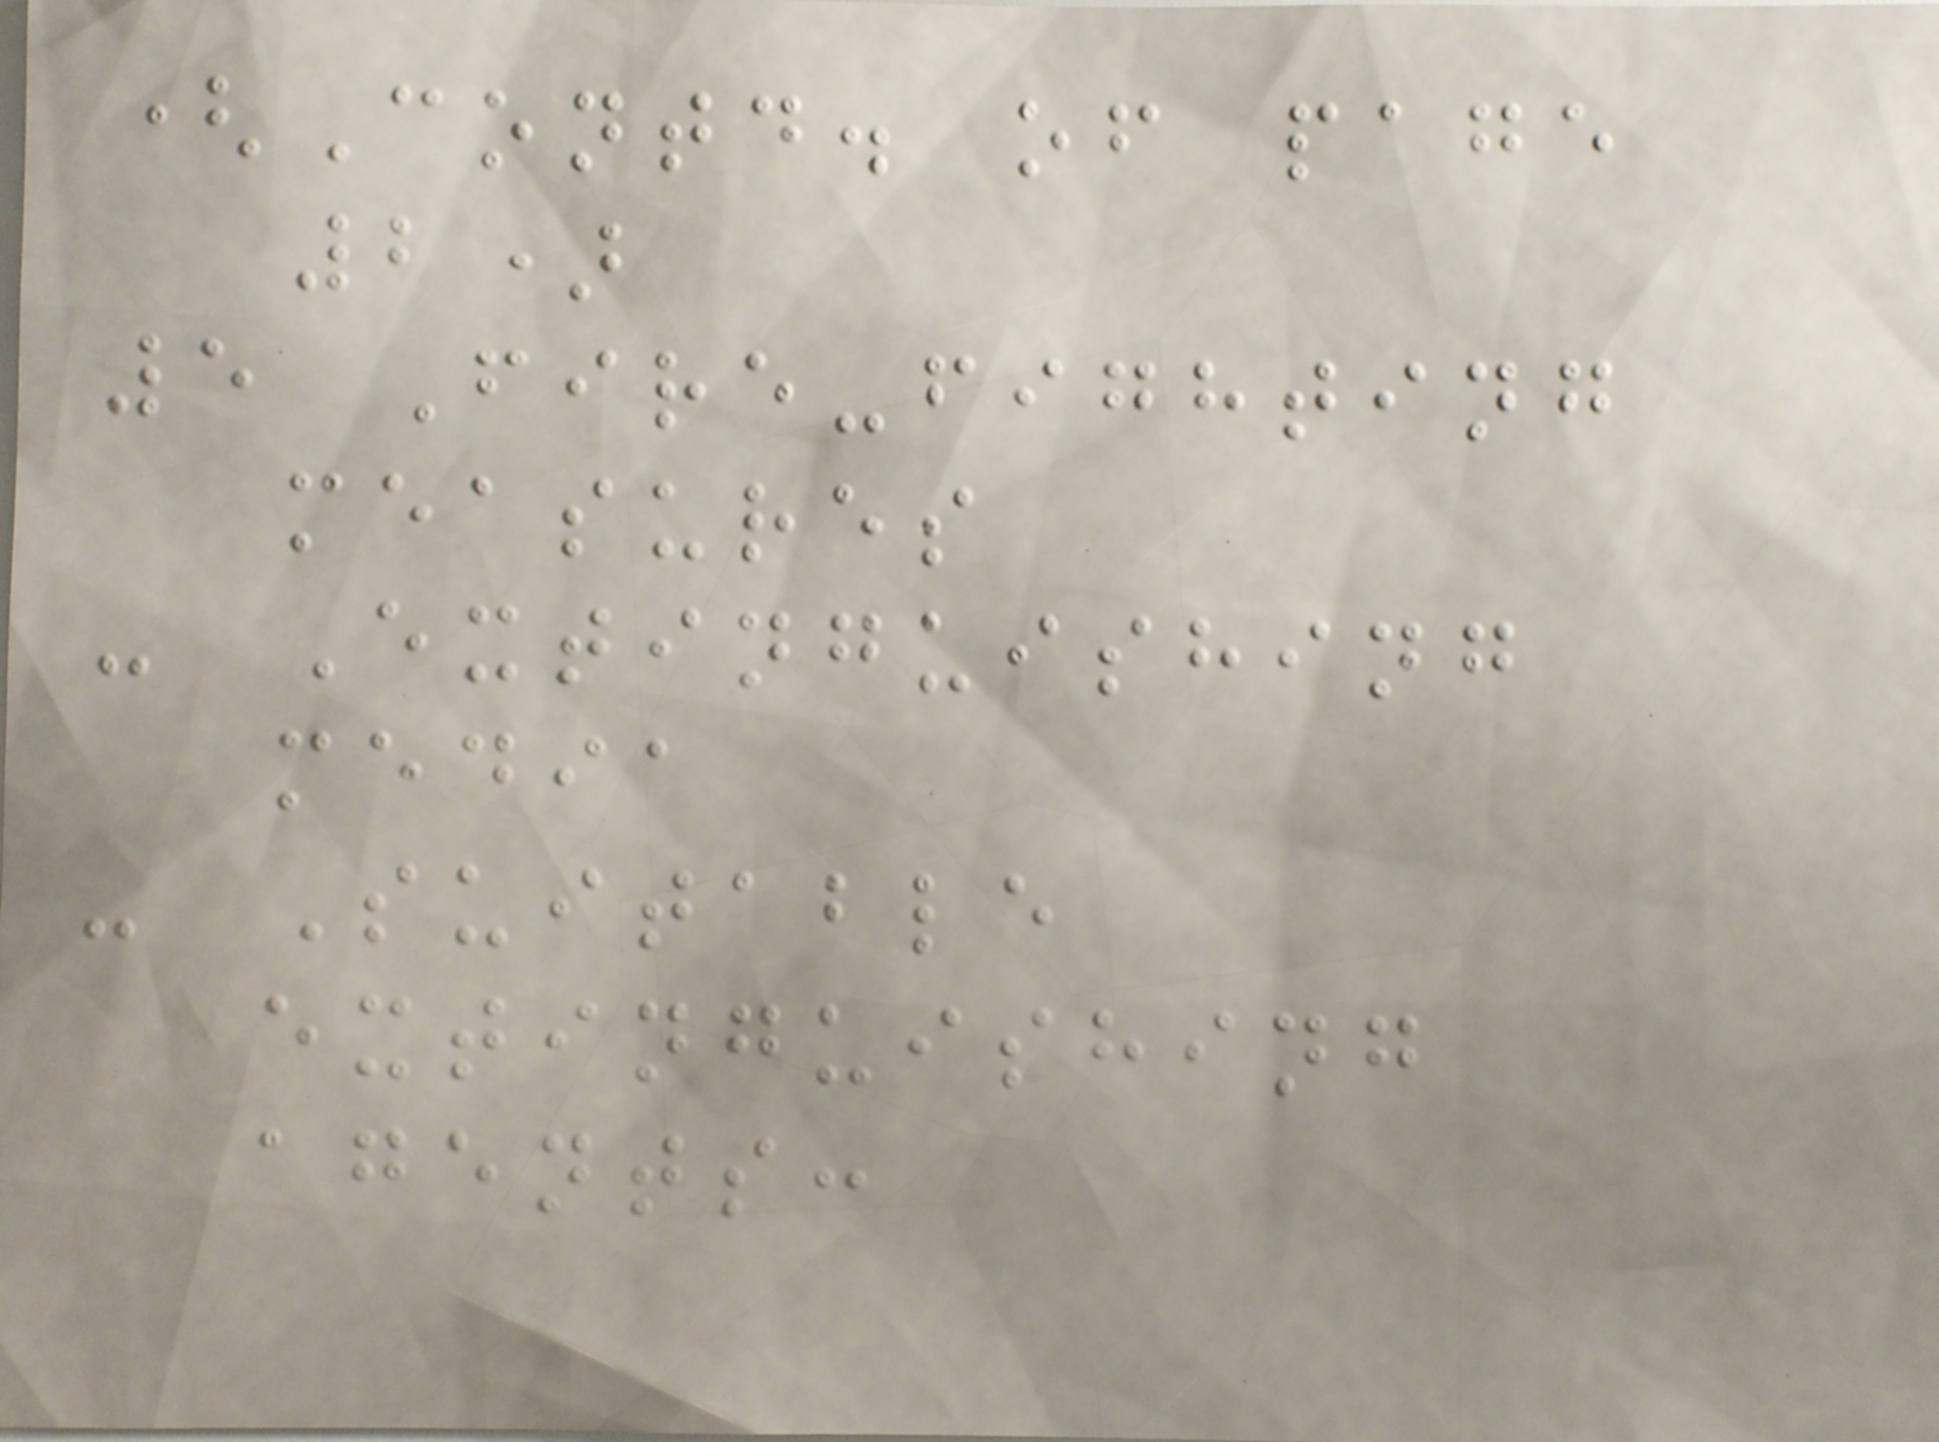(Contd. of page
2)
5 Fire-fighting
measures
- Extinguishing
media
- Suitable
extinguishing
agents:
